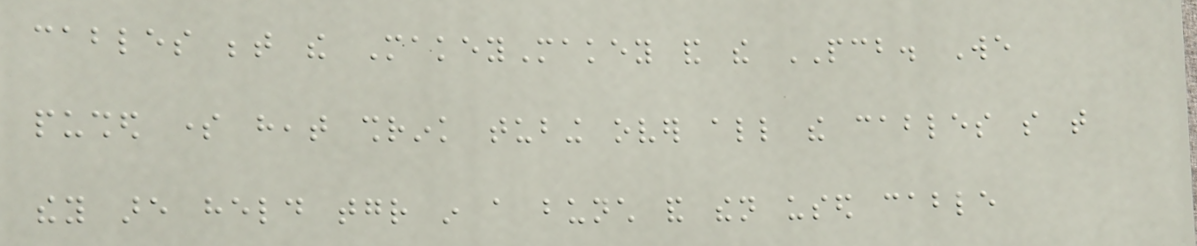cables between the MakeyMakey and the PCB. We
pushed some heat shrink tubing over all the cables so that
they are held together in a bunch and then used cable
